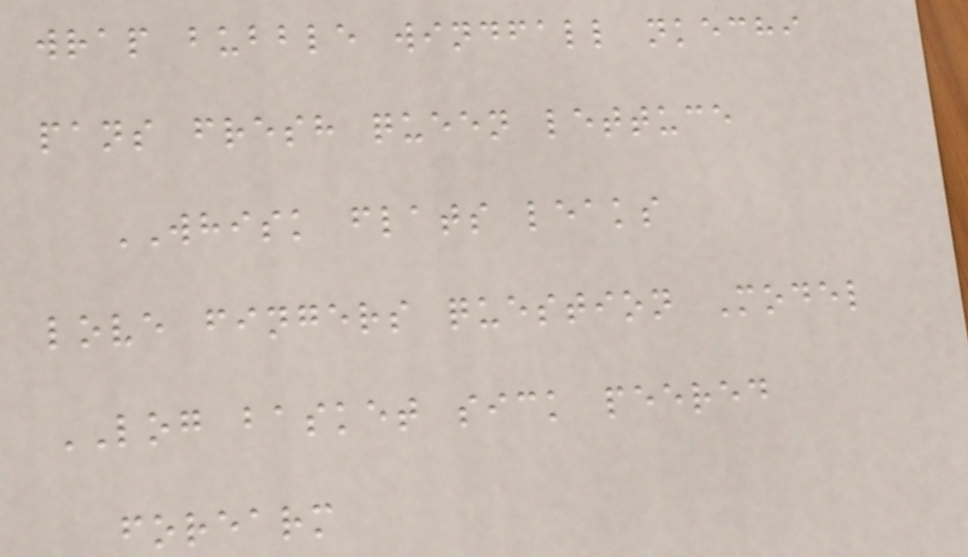wrap bubble windfall nkechi
pans fresh queen lettuce
WHISK flats leaks
love fingers question Model
LOG basket sick peered
forearm
